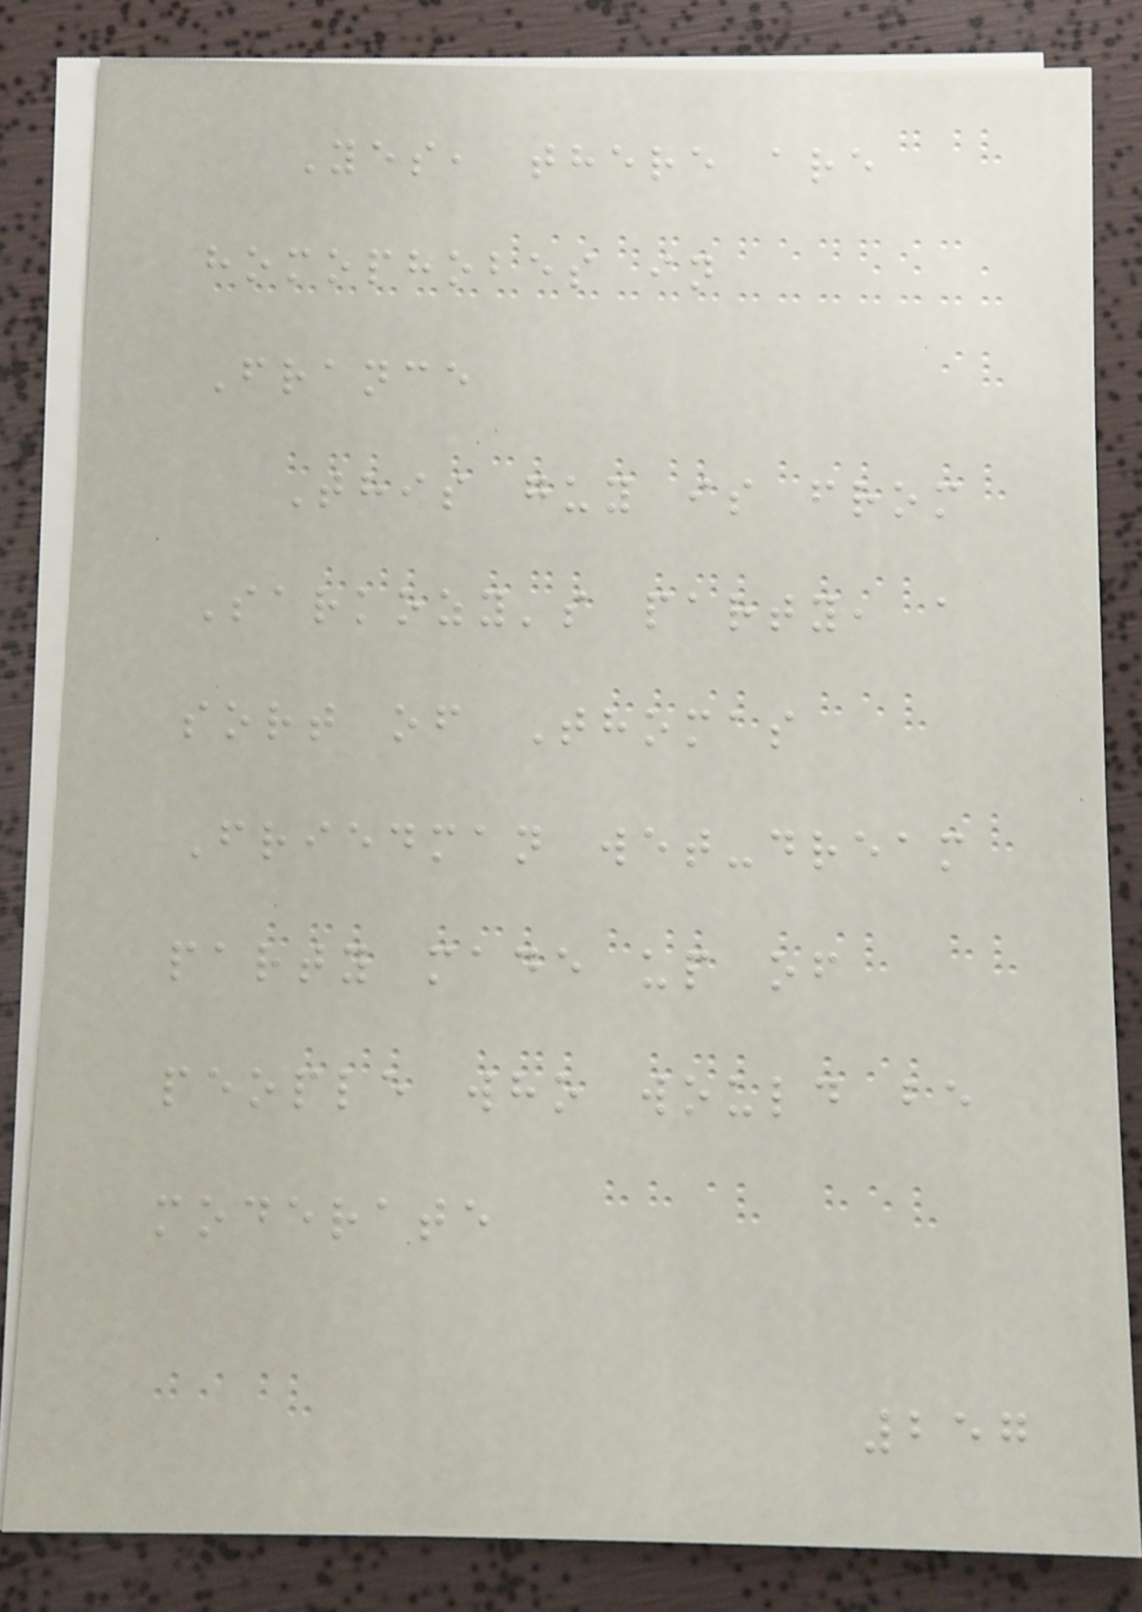Yes, there are
homophobes in
France
This guy is from
Sarkozy's party, a
sort of Thomas
Friedman wet-dream
party made up of
people who would be
moderate
257
